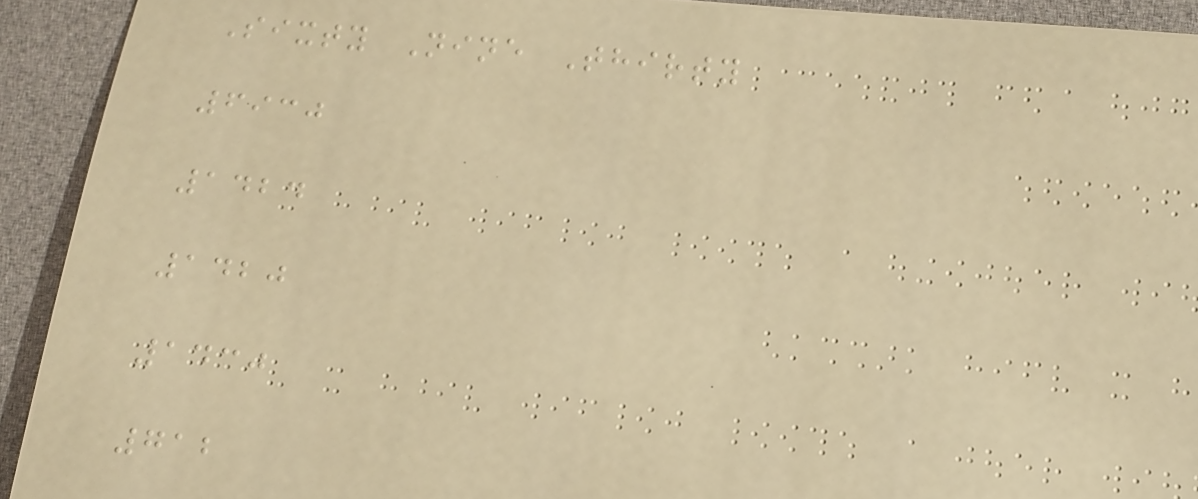Sixty Nine Thirty
6930
1424
1420
1430
712
